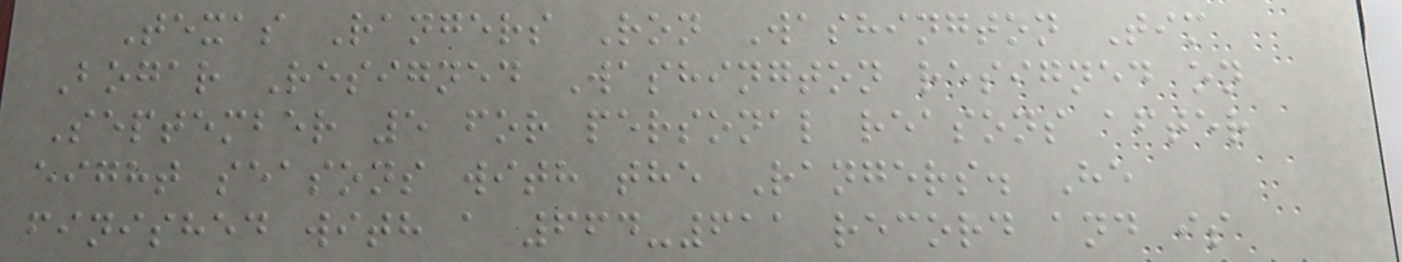Texas Rangers Ron Washington Tim
Bogar Resigned Washington resigned on
September 5 for personal reasons after
eight seasons with the Rangers. He
finished with a 664-611 record and is
